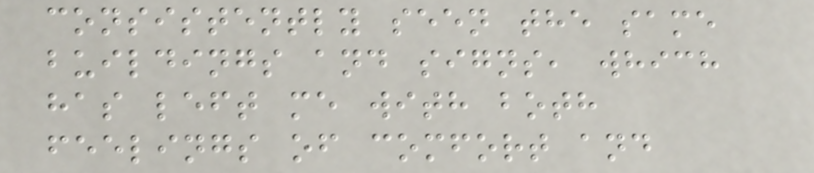consistently seen the same
buildings and signs, which
has left me with both
feelings of comfort and
